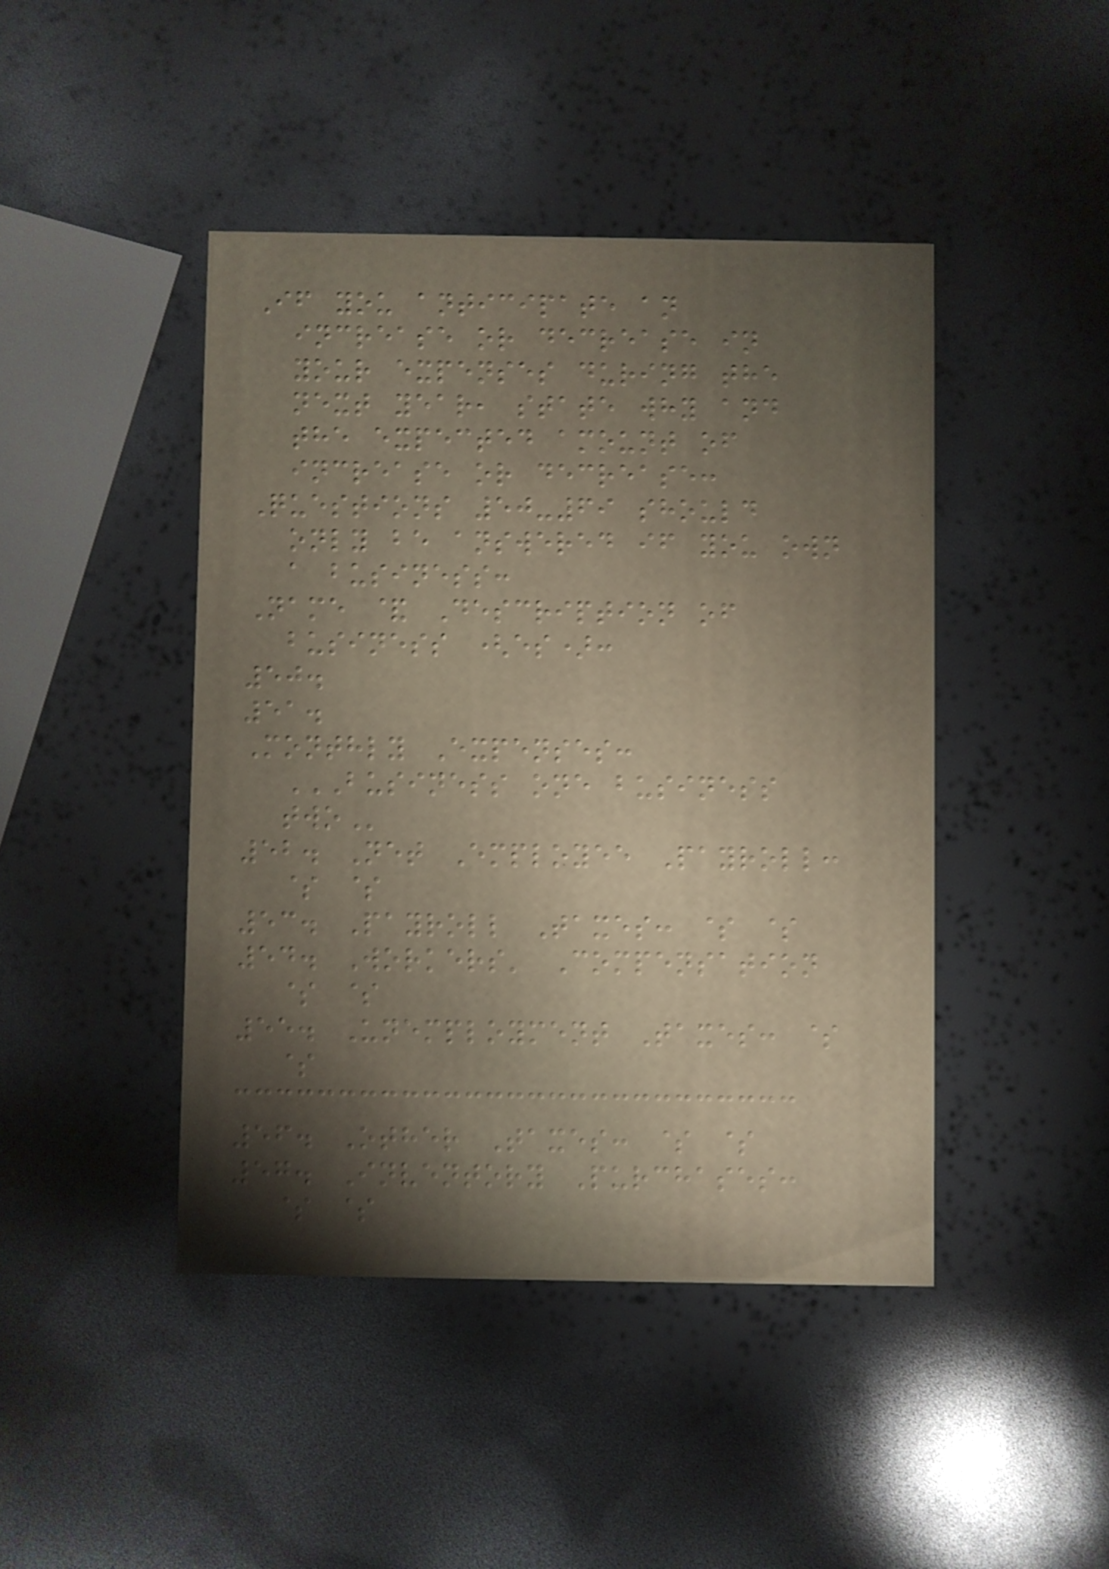If you anticipate an
increase or decrease in
your expenses during the
next year, state why and
the expected amount of
increase or decrease:
Questions 50-69 should
only be answered if you own
a business:
Name & Description of
business (es):
50.
51.
Monthly Expenses:
BUSINESS ONE BUSINESS
TWO
52. Net Employee Payroll:
$ $
53. Payroll Taxes: $ $
54. Workers' Compensation
$ $
55. Unemployment Taxes: $
$
56. Other Taxes: $ $
57. Inventory Purchases:
$ $
